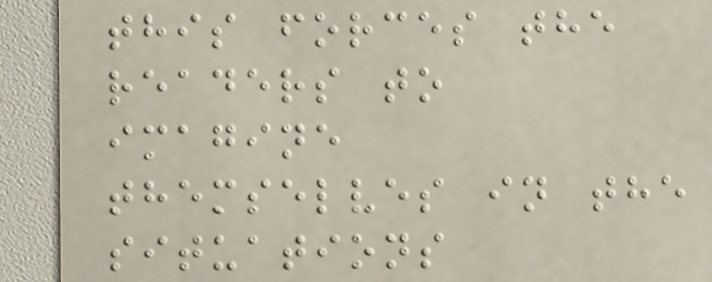this forces the
readers to
imagine
themselves in the
situations
